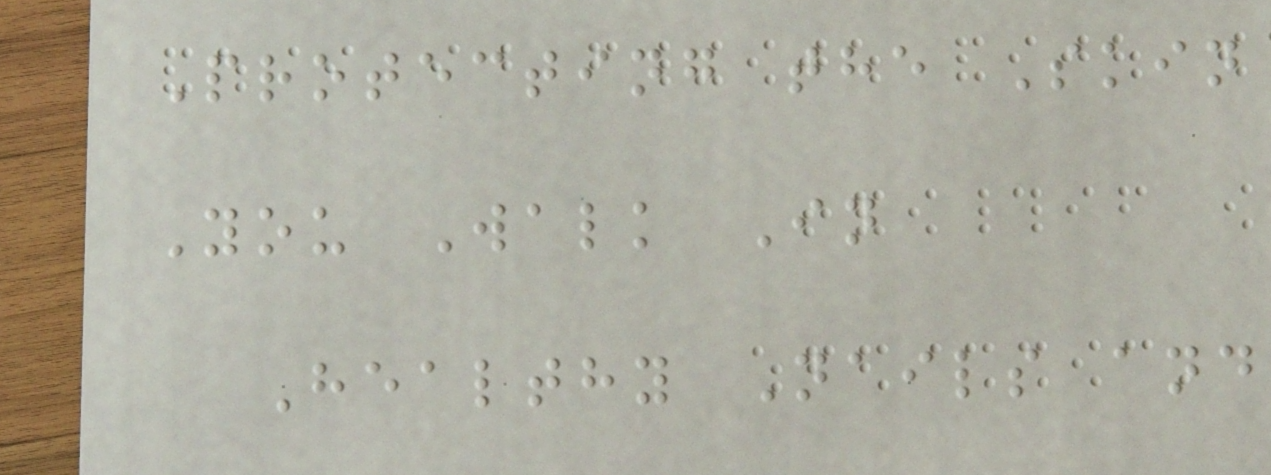Protecting the Skin
You Walk In
Healthy Nails and
